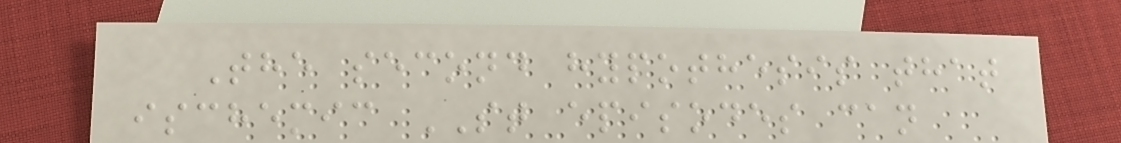The second hypothesis that
ischemic ST episodes can
